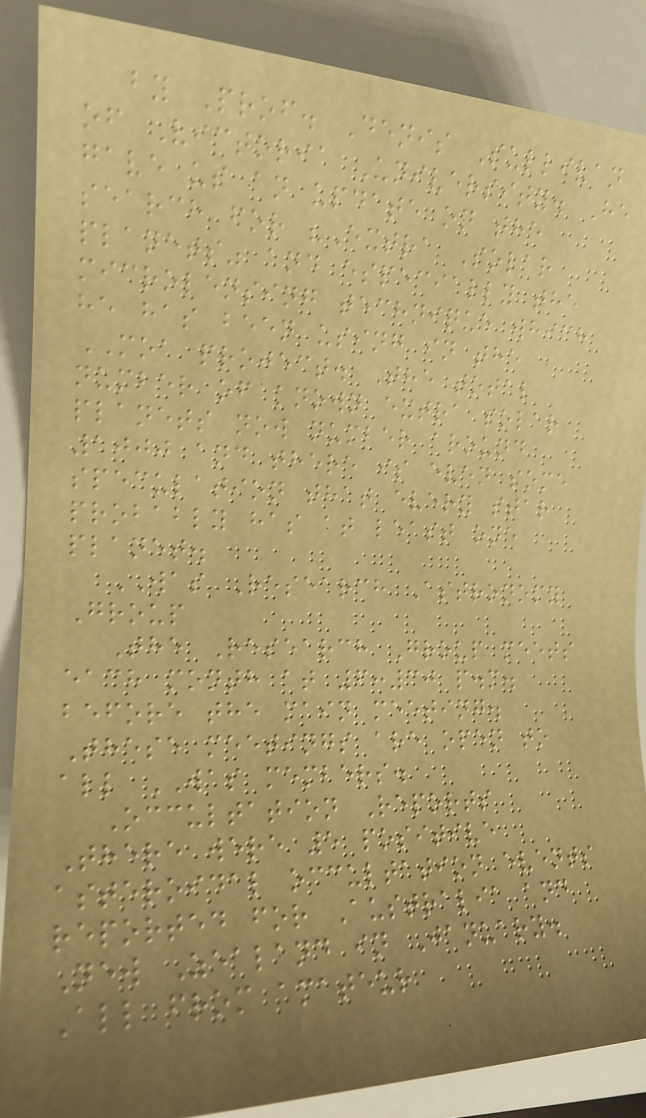by Prof. Denis Sullivan
of Victoria University. He
gave us an update on the
search for "Extra Solar
planets" and especially the
microlensing technique which
he has been using in the
MOA project. The total
number of known extra solar
planets now number around
1000 and there is even some
speculation that every star
probably has at least one
planet.
WAS Research Astronomy
Group
The Research Group meets
each month at 6:30 p.m.
before the main meeting.
These meetings are open to
all WAS members.
Occultation Reports
There were 5 positive
asteroidal occultation events
reported for Australia and
New Zealand in January.
All from amateur
